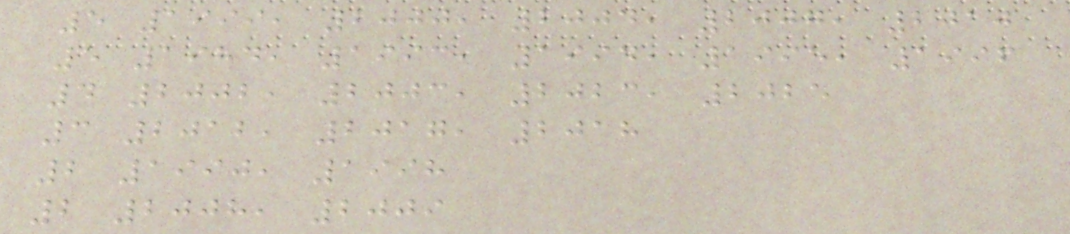5 1999, 2000, 2004, 2007, 2010
5 1984, 1993, 1994, 1995, 1996
4 2002, 2003, 2023, 2025
3 2012, 2017, 2018
2 1990, 1998
2 2008, 2009
